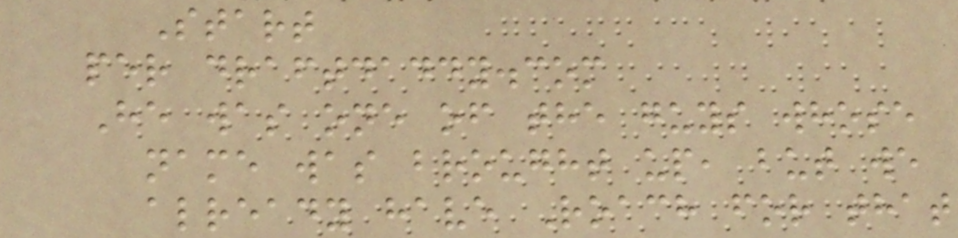Start
per draftdaddy.com
He was one of the guys whose
name was brought up, but we
already have Roach for that
